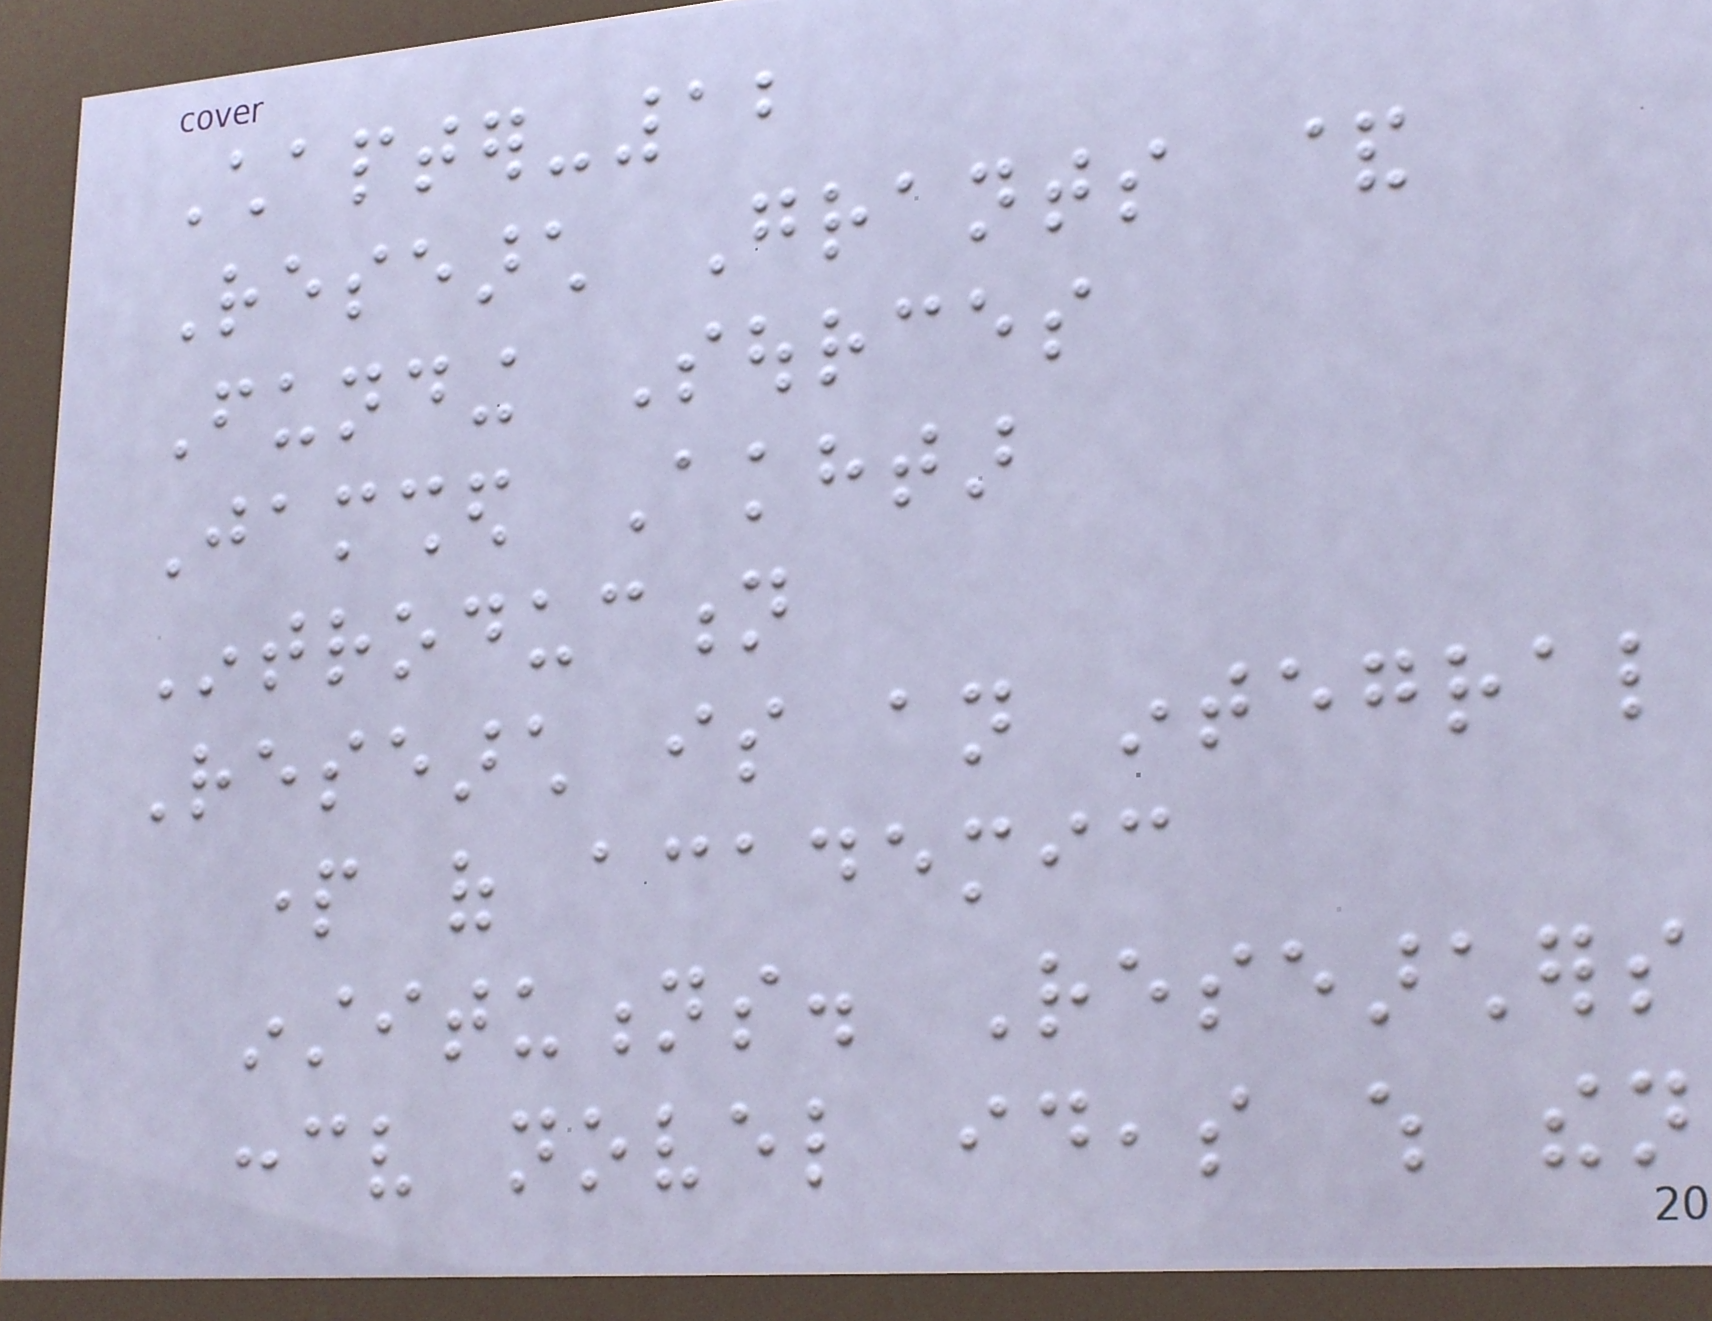Chapter-12
Research Grants &
Funding Sources
Jamshed Akhtar
Introduction
Research is an integral
part of academic
institutions. Researchers
conceive novel ideas which then
